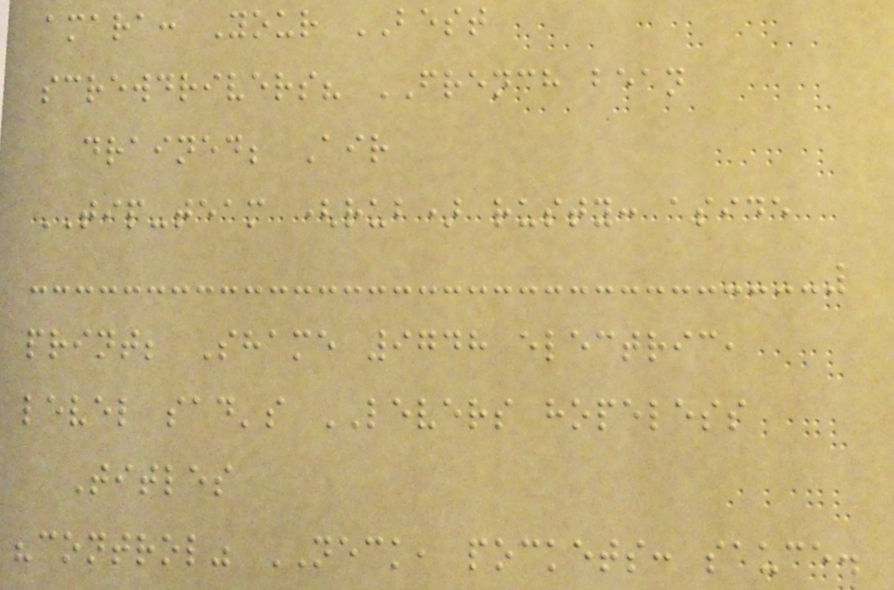amara: Your BEST
screwdrivers? FRENCH bean
drained; Air
TIP-team (rub) rusty: aside
print; Shame 9748 electric,
level sad's LEVERS hopeless
Titles
"control" NECK, pockets: sauce.
